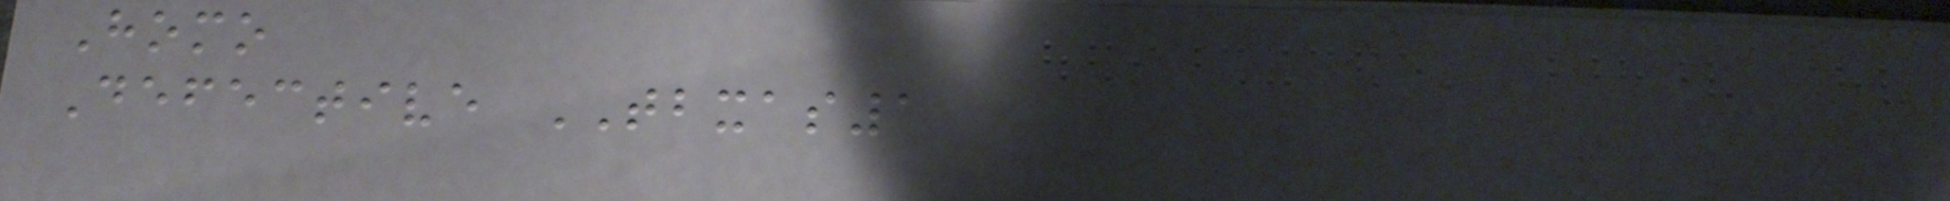Homo
Defective TBXAS1
